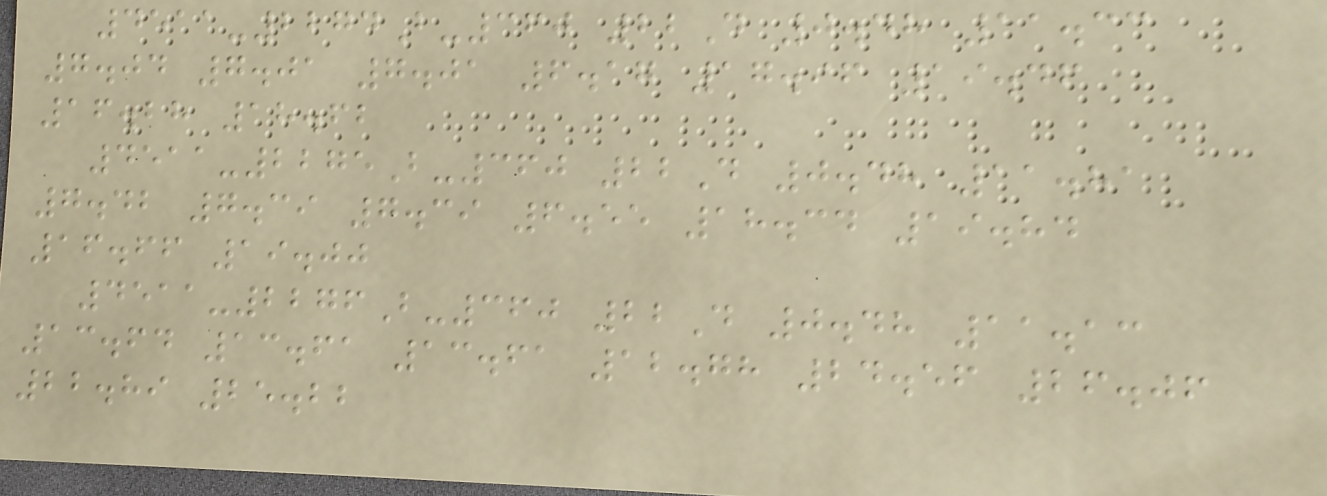4511-2274B-360 22D 0.48 11.33
7.04 7.01 7.01 6.17 17.96 19.46
16.28 18.62
4511-2275B-360 22D 0.48 11.81
7.42 7.39 7.39 6.55 18.34 19.84
16.66 19.00
4511-2276B-360 22D 0.48 11.13
13.64 13.61 13.61 12.78 24.56 26.06
22.89 25.22
